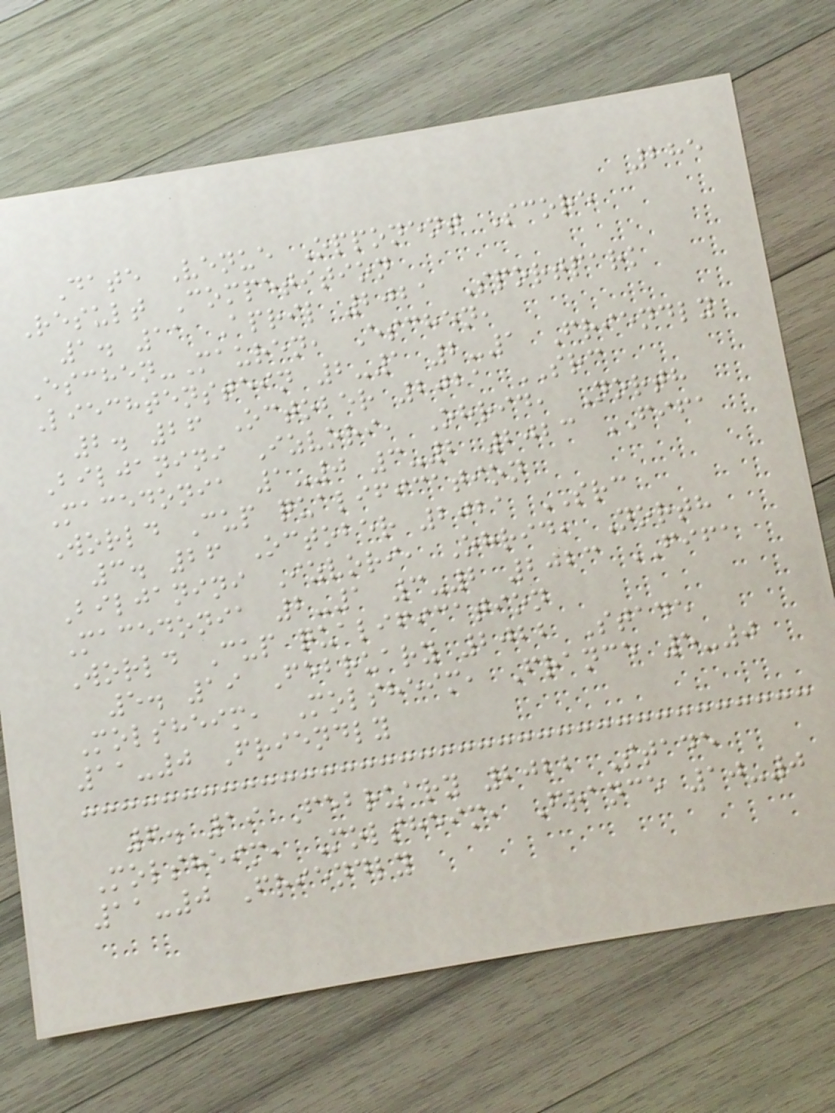285
Date Venue Opponent Score
Result Competition
1. 11 April 2021 Sportpark
Eschen-Mauren, Eschen,
Liechtenstein 2-1 2-1 Friendly
2. 26 October 2021 SRC
Biljanini Izvori, Ohrid, North
Macedonia 1-0 3-2 2023 FIFA
World Cup qualification
3. 26 October 2021 SRC
Biljanini Izvori, Ohrid, North
Macedonia 2-1 3-2 2023 FIFA
World Cup qualification
5. 19 February 2022 Stade
Molsheim, Molsheim, France 5-0
11-0 Friendly
6. 19 February 2022 Stade
Molsheim, Molsheim, France 10-0
11-0 Friendly
